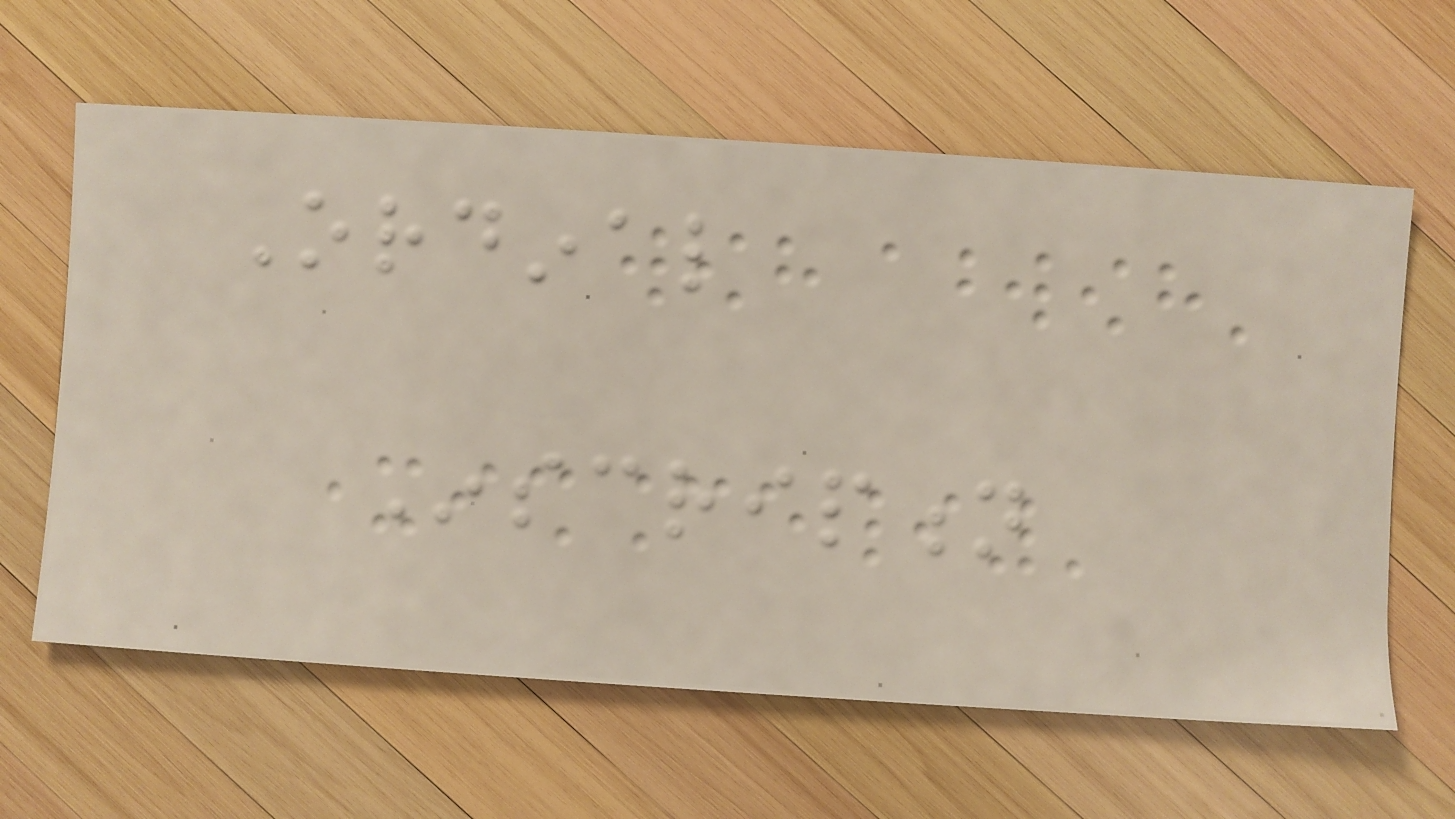Ordinal
Inscription
